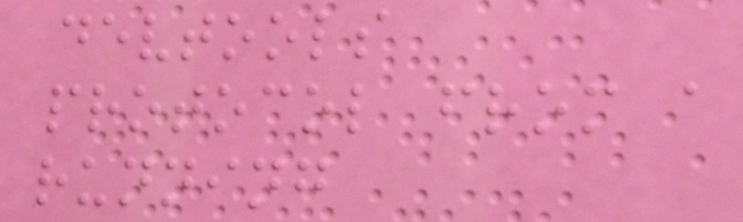devtools
protocol from a
running
